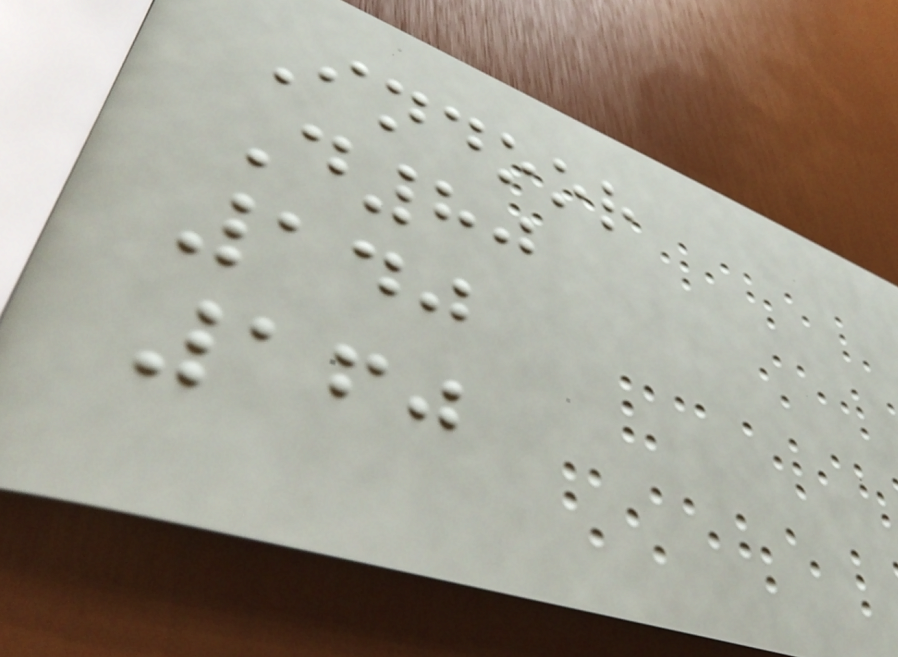Indoor
D80
140
160
